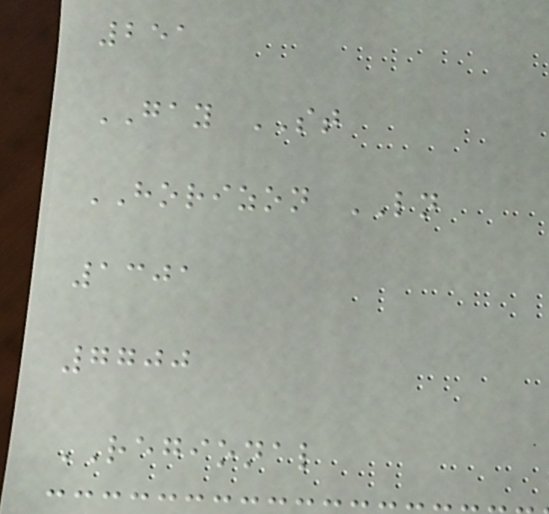251
GAY ST
HORIZON LN
1301
7700
REGIONAL
